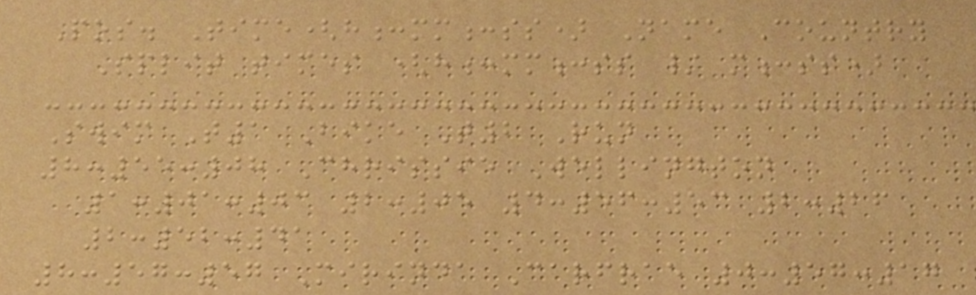Pos. Time(h:mm:ss) Name Country
Split times (h:mm:ss / m:ss)
Swim T1 Bike T2 Run
8:55:08 Chrissie Wellington
1:01:03 2:05 4:56:53 2:26
2:52:41
8:57:57 Mirinda Carfrae 0:57:17
